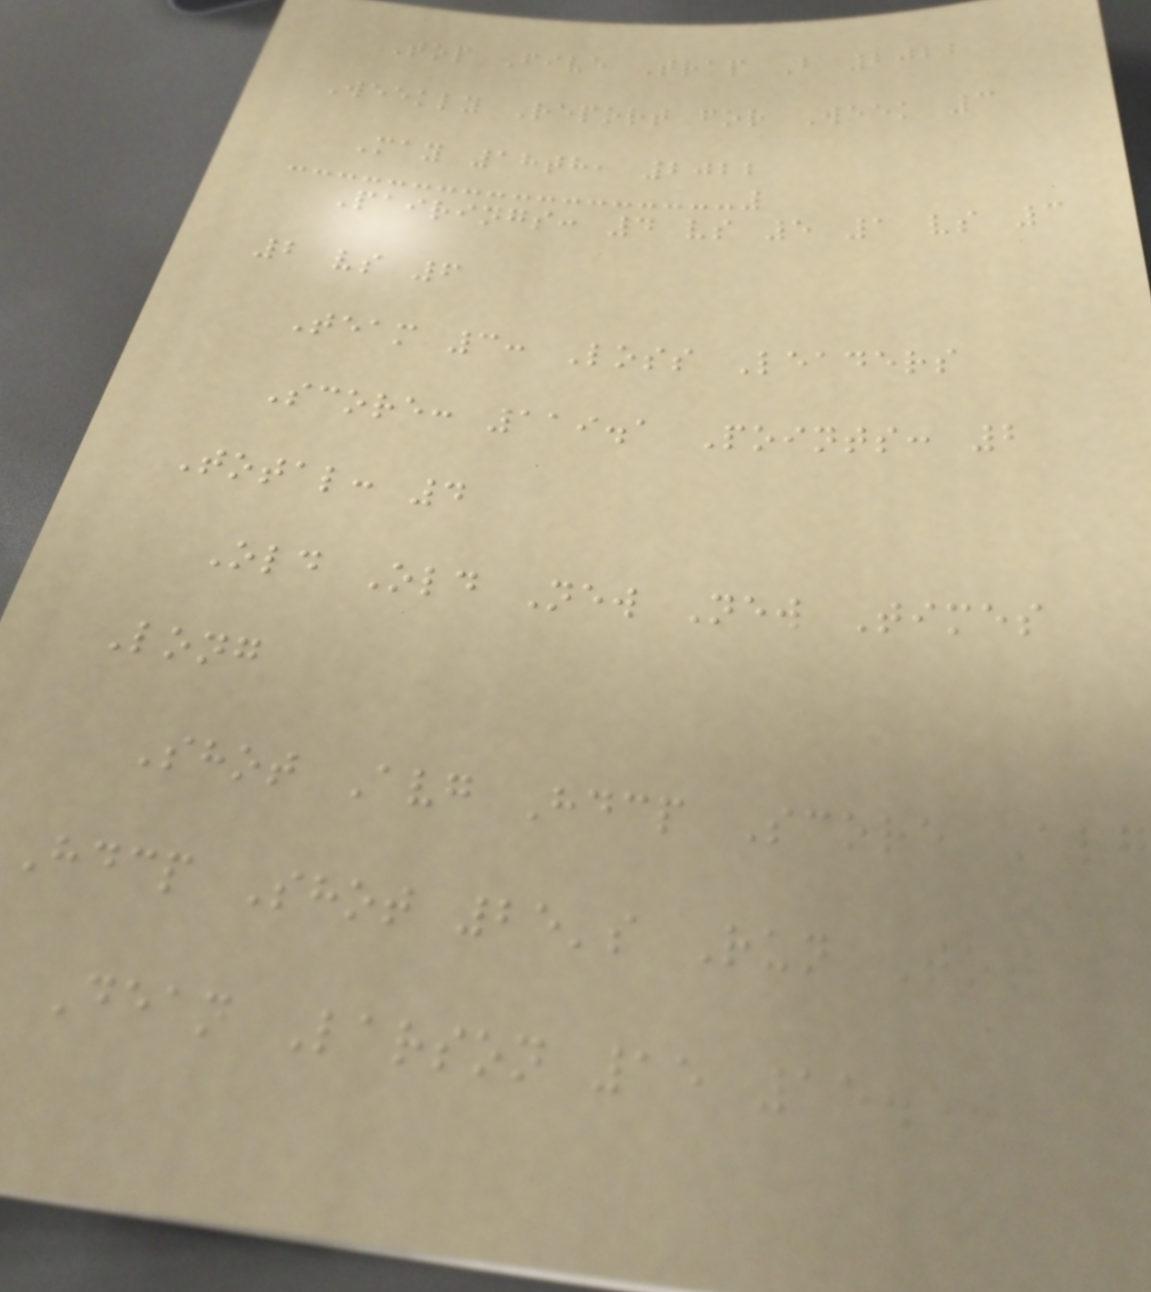Top Five Trap B 2022
Weekly Report for Week 3
May 18th, 2022
Pairings: 4 vs 5 1 vs 3
2 vs 6
Team 3: Loss Leaders
Score: 119.1 Points: 2
Total: 4
Old Old New New Times
Long
Shot Avg Hdcp Score Avg
Hdcp Shot 25's Run Total
Dean Larson 15 15.50
